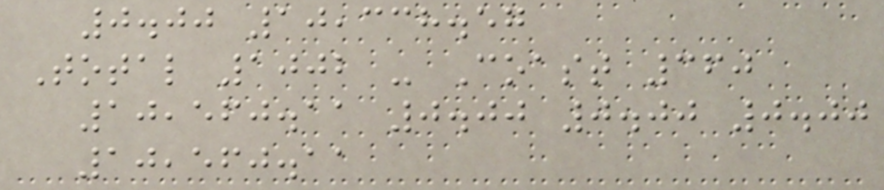0.00 10,338.57
Total 1002 - Coast 360
10,560.11 0.00 0.00 0.00
10,560.11
